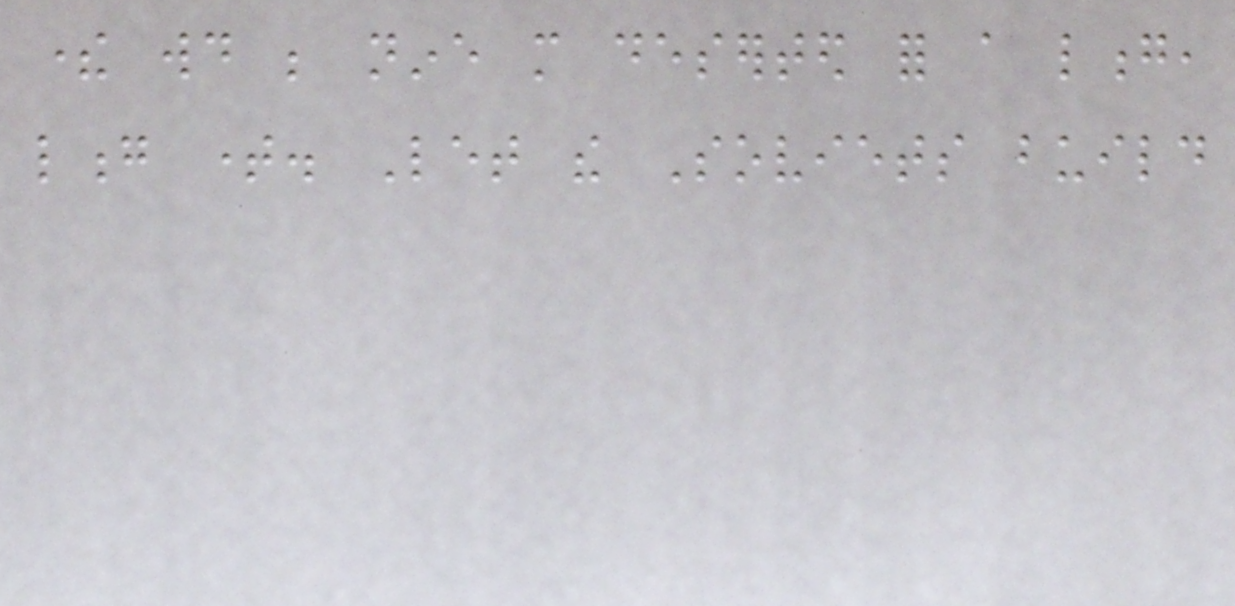there would be nine more deserted for a long,
long time. Let the Soviets build
